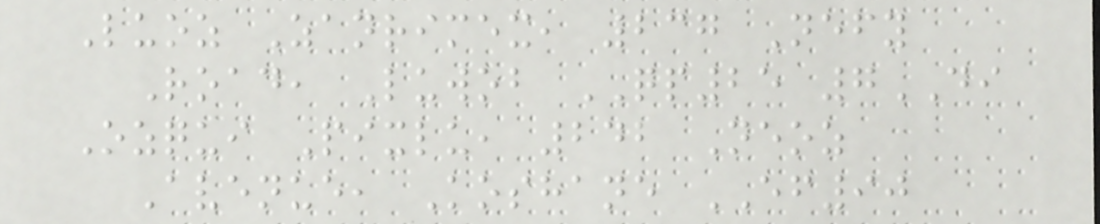Luoz Zanrimex, 237 Nefy
Road, Luwob QP25 7DI
Ozqui Pixlu, 242 Neoz
Avenue, Koshane EF90
